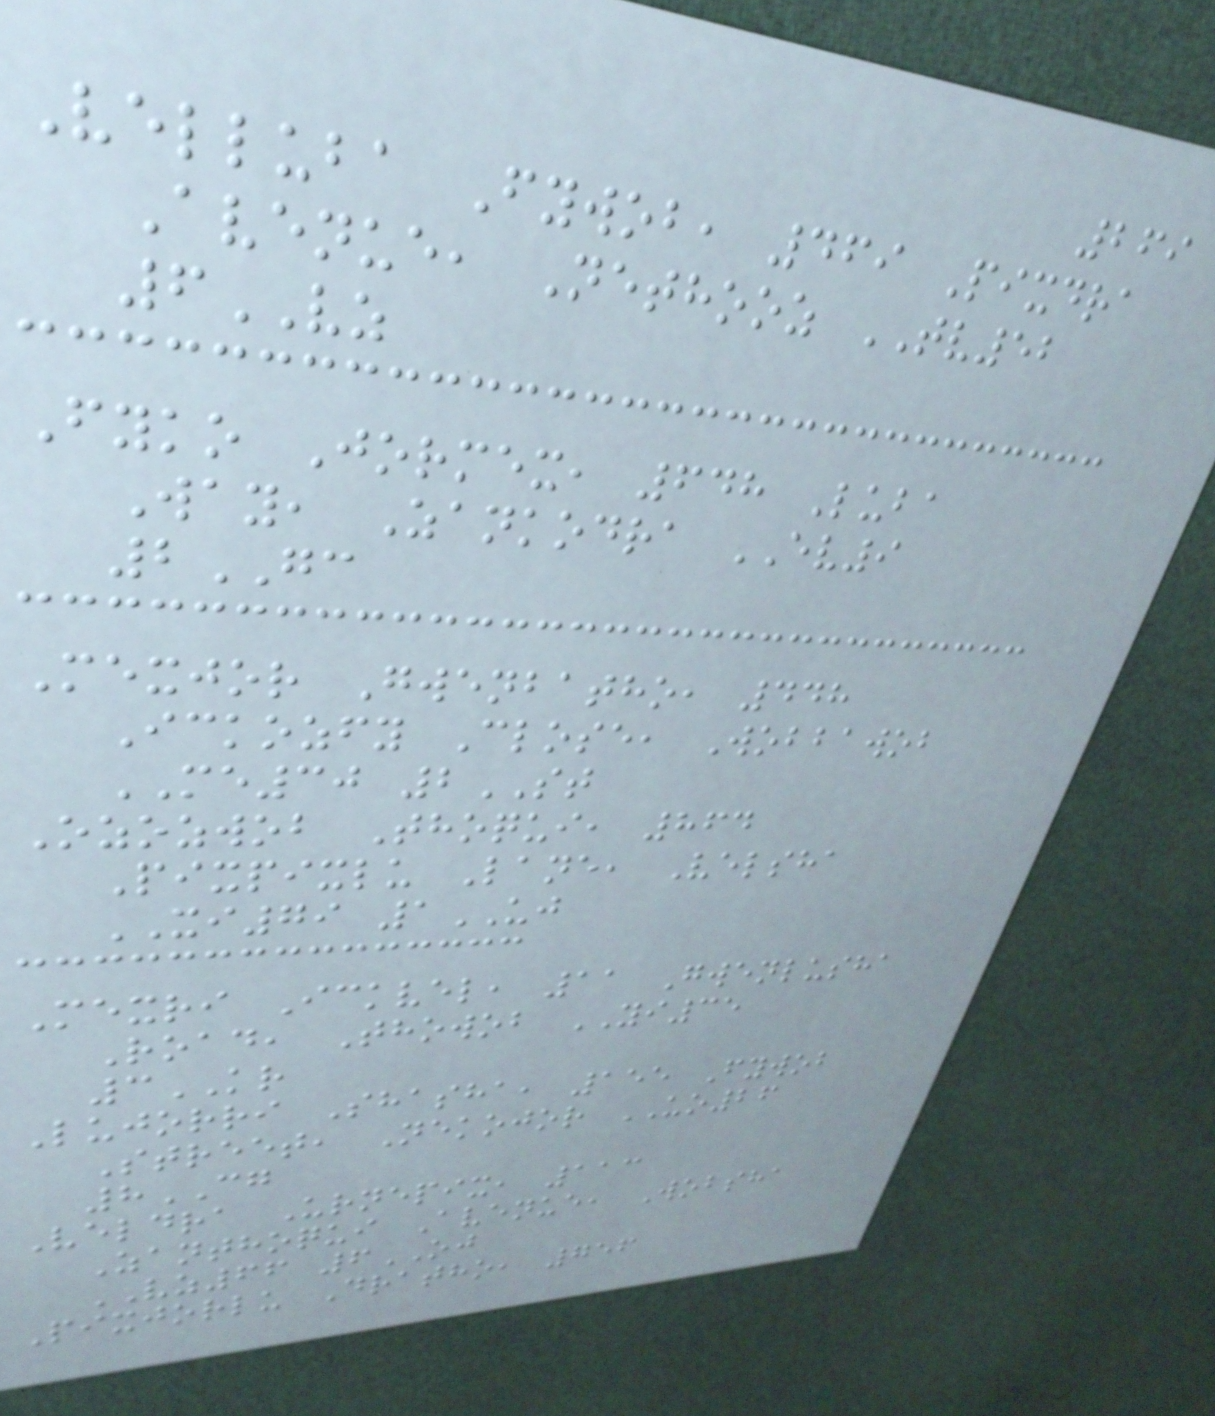269
Velluba Fywob, 469 Pixdra
Avenue, Nethooz TV52
6VZ
Fyko Jormex, 648 Luba
Way, Zankodra EV9
2GC
Mexjor Gwenbatho, 448
Ickozfy Close, Wobbawob
ME30 2ST
Ozozwob Thoqui, 864
Pixpixlu Lane, Velsha
XI79 1UJ
Mexri Ickvel, 11 Gwenlusha
Road, Thowob YI35
3KR
Lujorri Shasha, 155 Fywob
Street, Nekojor UO26
8CG
Veldra Urnepix, 113
Zanthoqui Avenue, Wobsha
VZ66 6OJ
Pixjorlu Dratho, 756
